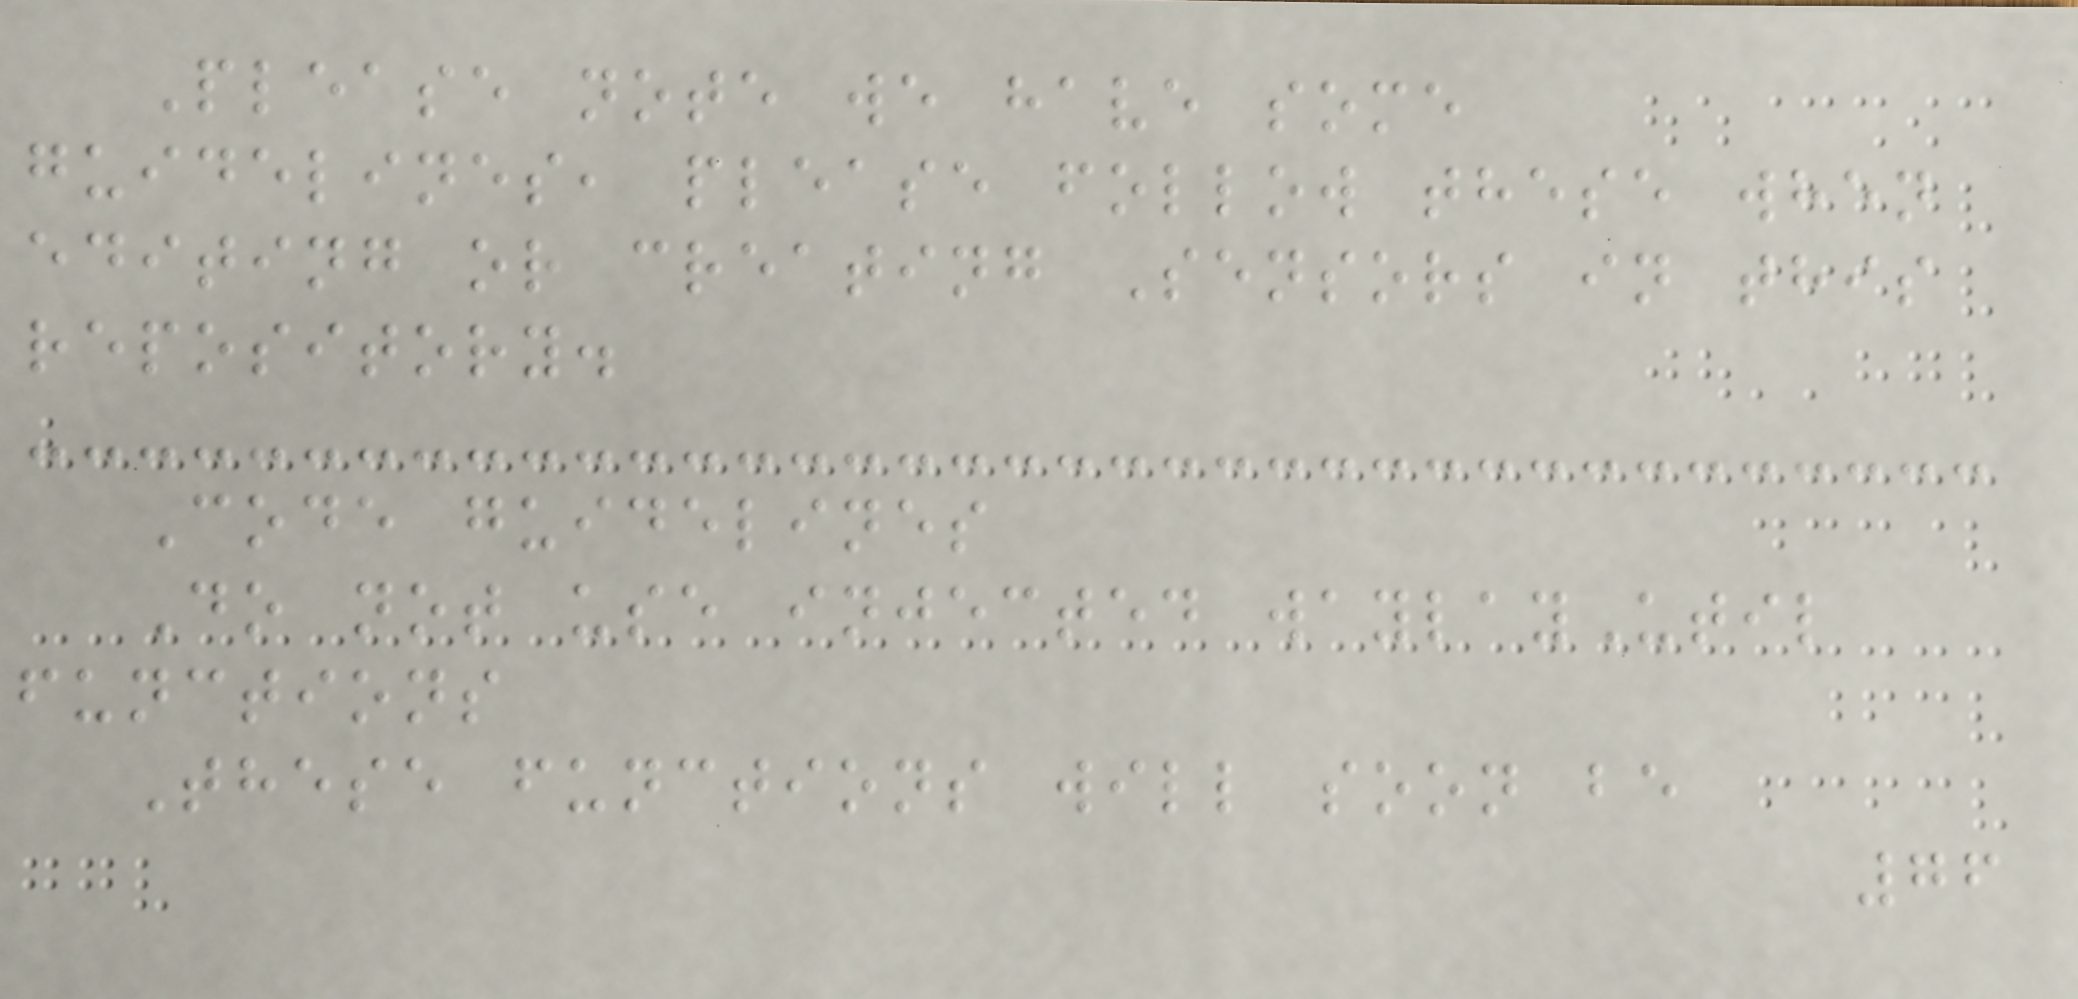Please note we have some
guidelines, please follow these when
editing or creating Sensors in this
repository.
Code guidelines
Do not use injected waylayUtil
functions
These functions will soon be
76
